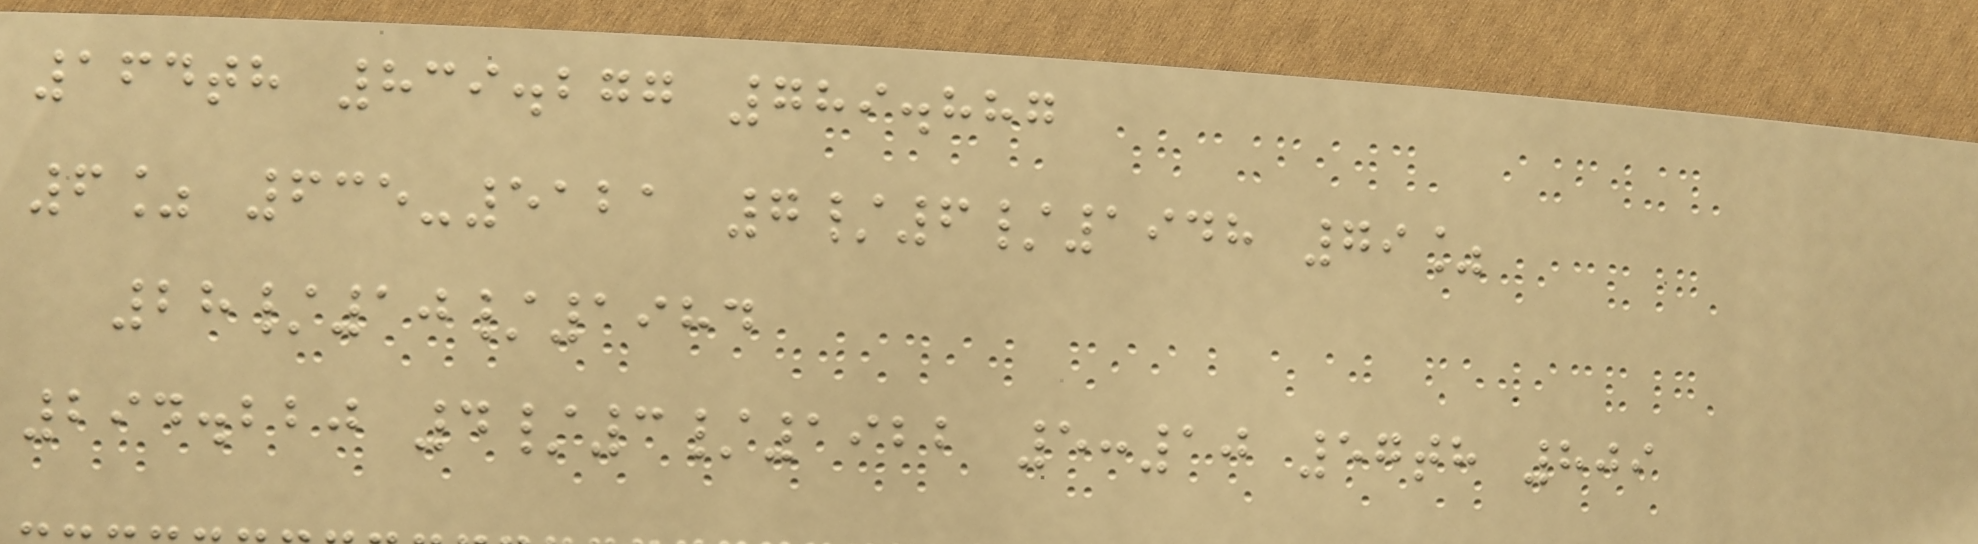164th 839.277 789.887
6% 635-5121 7/6/1948 79%
28/10/1984
294.220 4/3/1922 5:10 57th 809
